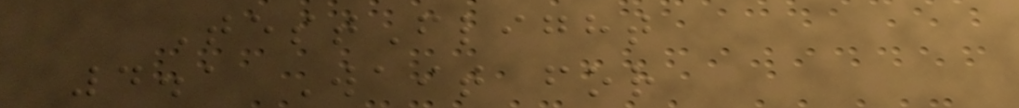TestFlight
4.1 Wait for
